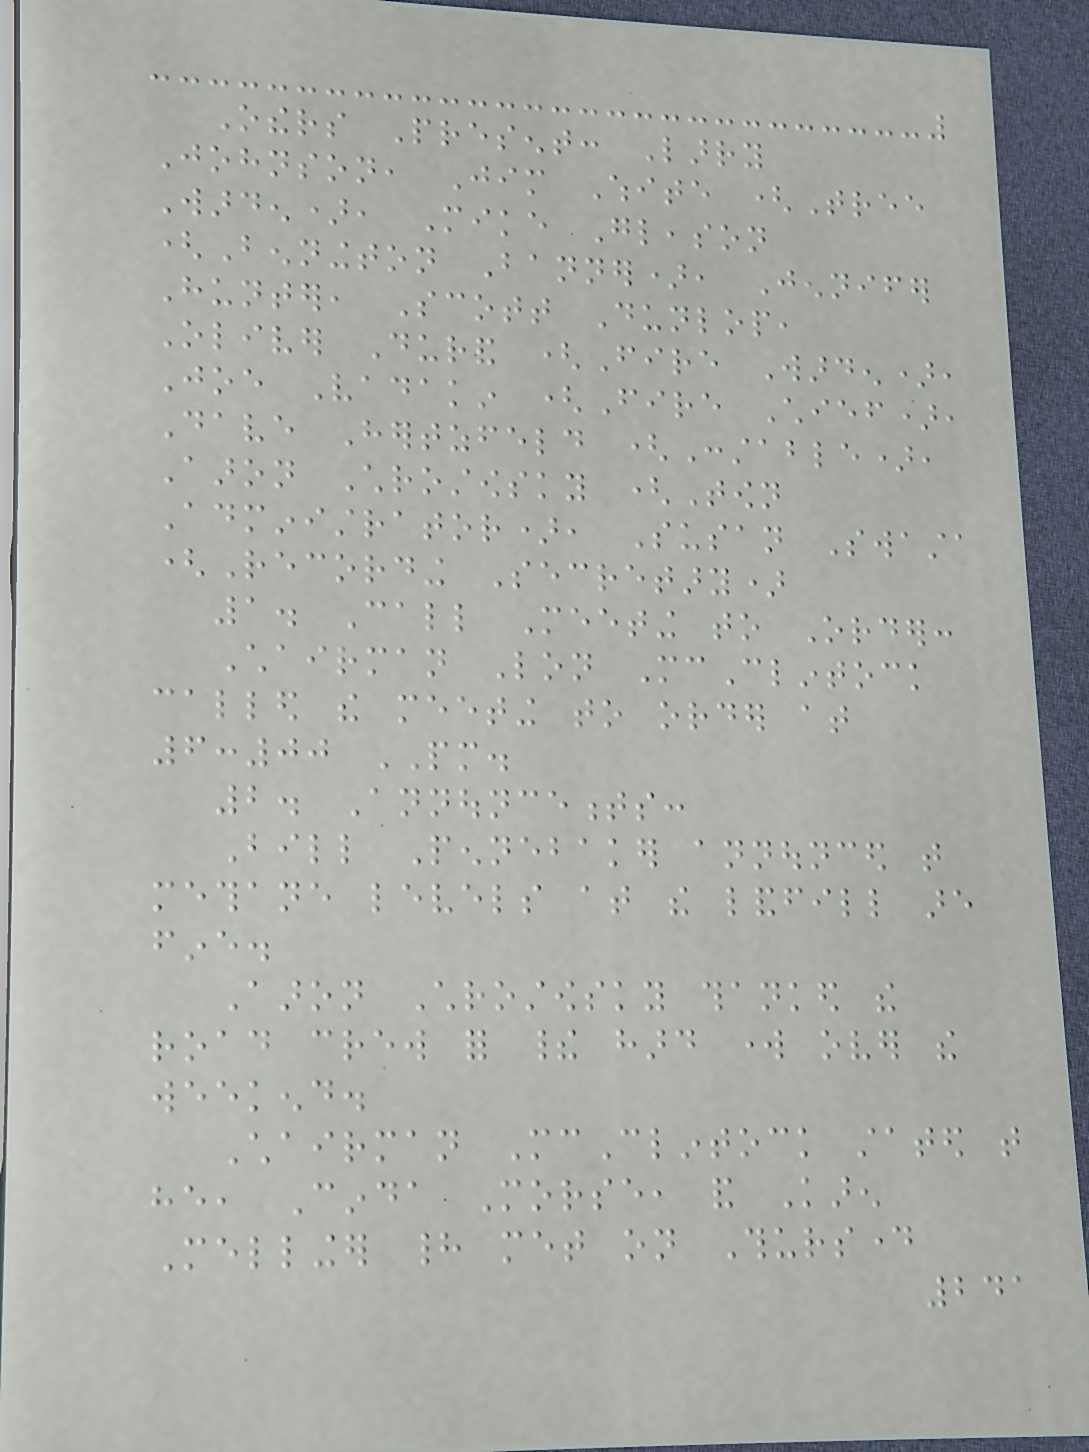Others Present: Larry
Johnson, Jim White (Tree
Warden), Mike Gleason
(Bennington Banner), Jennifer
Hunter, Scott Dunlop,
Oliver Durand (Fire Warden),
Joe Vadakin (Fire Chief),
Dave Hertzfeld (Constable),
Aaron Chrostowsky (Town
Administrator), Susan Swasta
(Recording Secretary)
1. Call Meeting to Order:
Chairman Lon McClintock
called the meeting to order at
6:00 PM.
2. Announcements:
Bill Pennebaker announced that
methane levels at the landfill are
fine.
Aaron Chrostowsky thanked the
road crew for their hard work over the
weekend.
Chairman McClintock stated that
he, Cinda Morse, and Karen
Mellinger had met on Thursday
241
